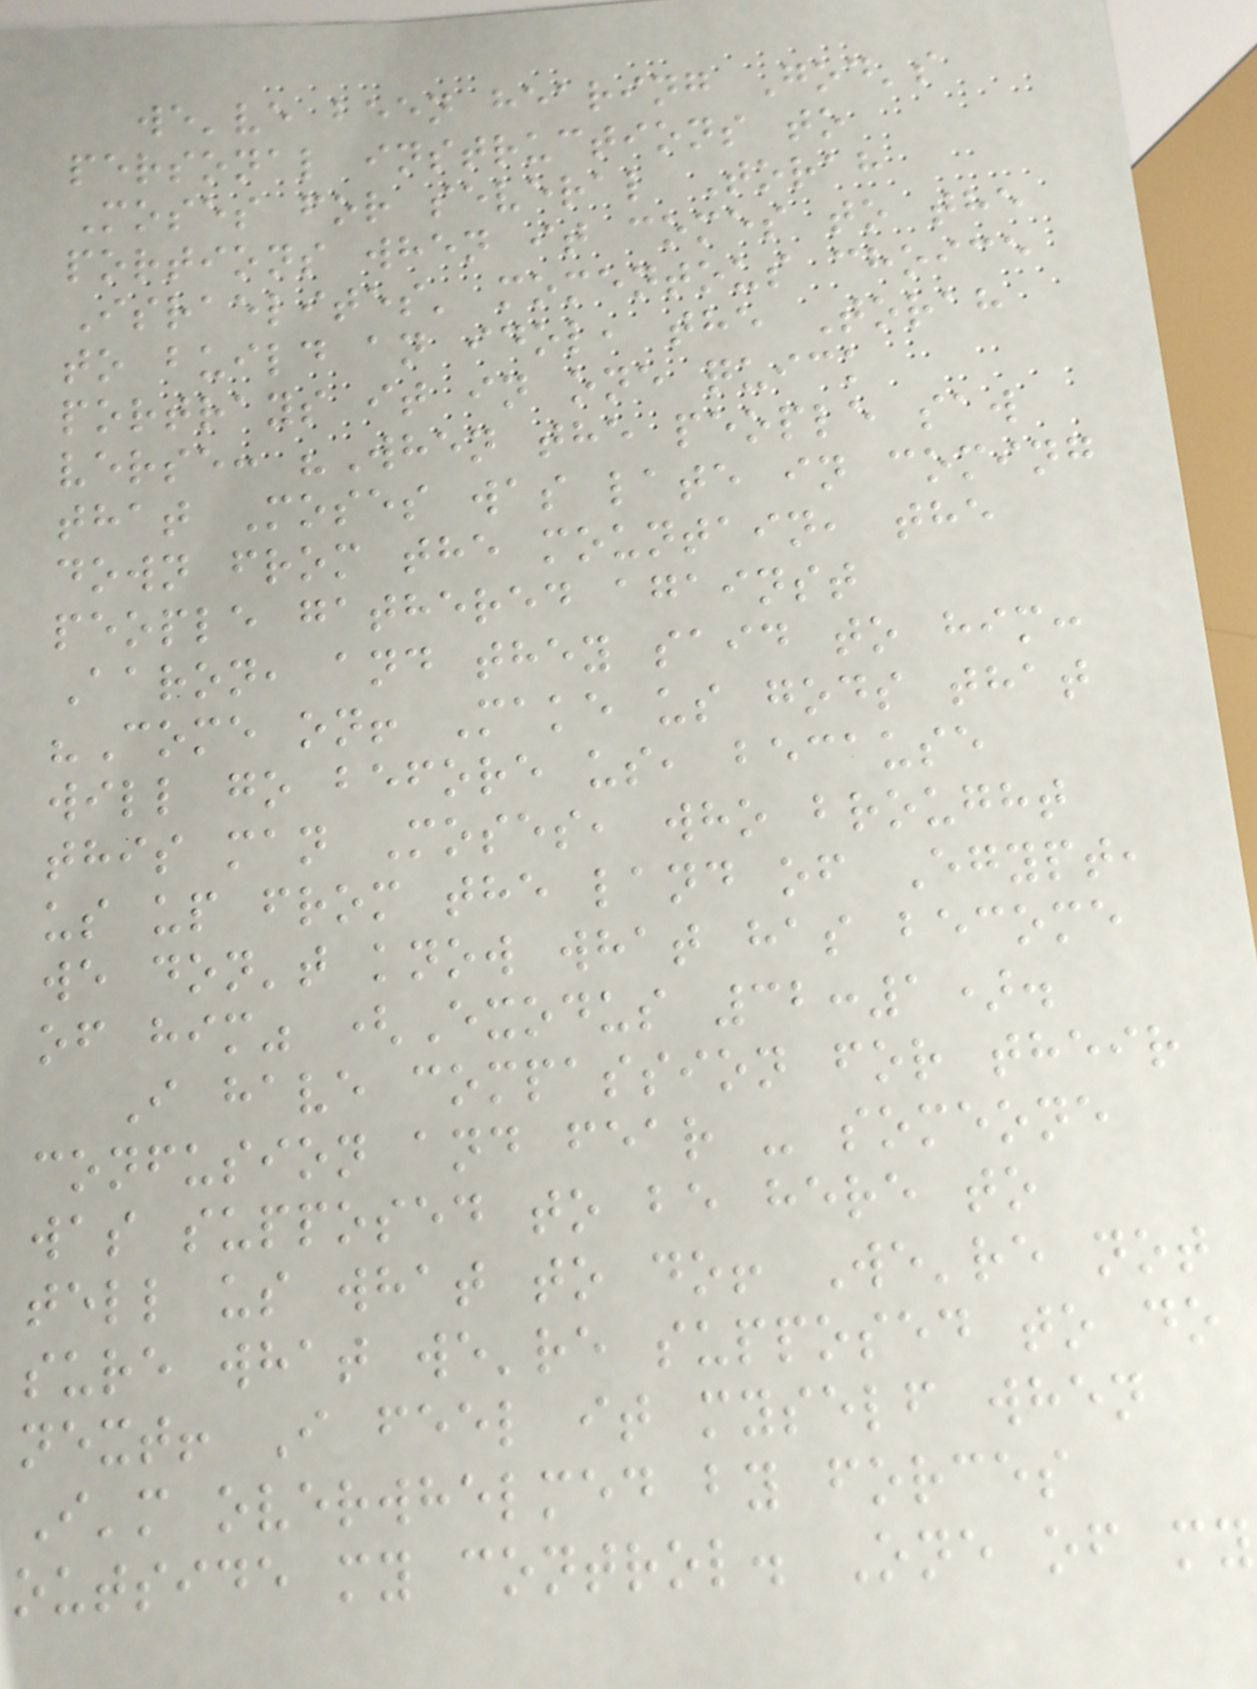we've been hearing God's
personal instructions to
Moses for several Torah
portions when it comes to the
Israelites' momentous choice
to build an idol, the Torah
portrays it in one quick
verse: "When the people saw
that Moses was late in coming
down from the mountain, the
people gathered against
Aaron, and they said to him:
"Come on! Make us gods that
will go before us, because
this man Moses, who brought
us up from the land of Egypt,
we don't know what has become
of him" (Exodus 32:1).
I have compassion for their
confusion and fear - someone
was supposed to be here to
tell us what to do! We're not
sure what we're supposed to do
next! I feel it myself when
I'm overwhelmed by forces
outside my control. One of my
